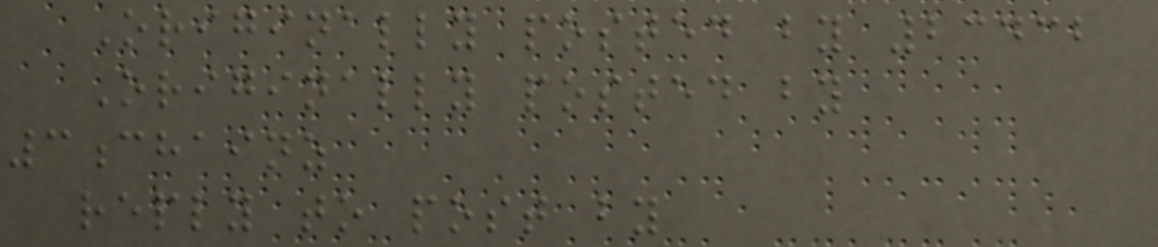Originally posted by 23432
Originally posted by
3chainz
reply to post by
